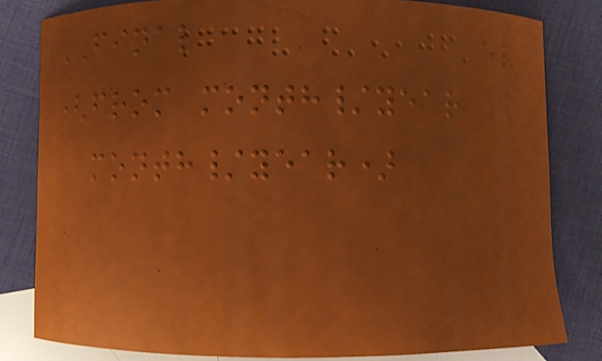FINAL
(from month/year to
month/year)
